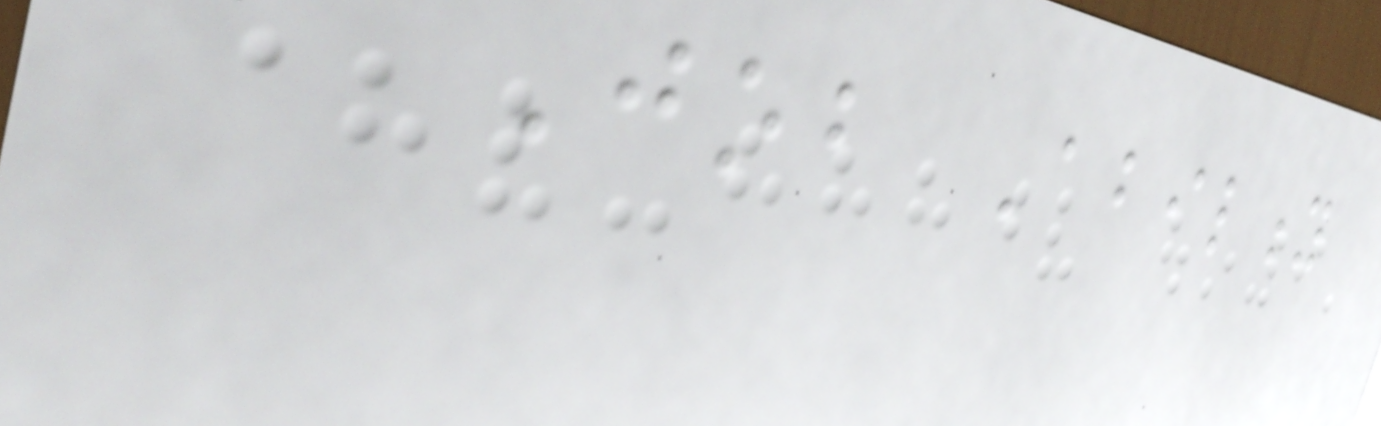Job Ability
